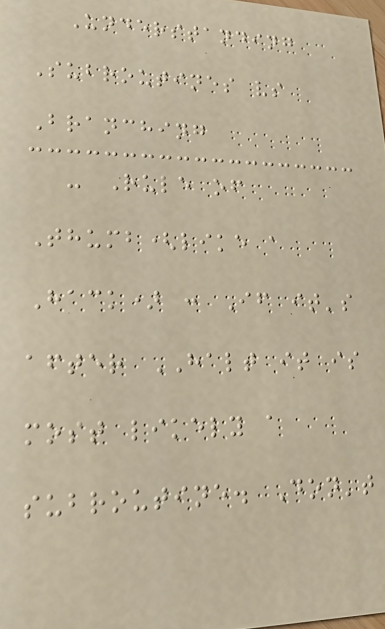Understanding
Subroutines vs
Branching
- Rule of
Thumb(like a
Hack) : If it's
after HALT it is
most likely a
subroutine. Don't
